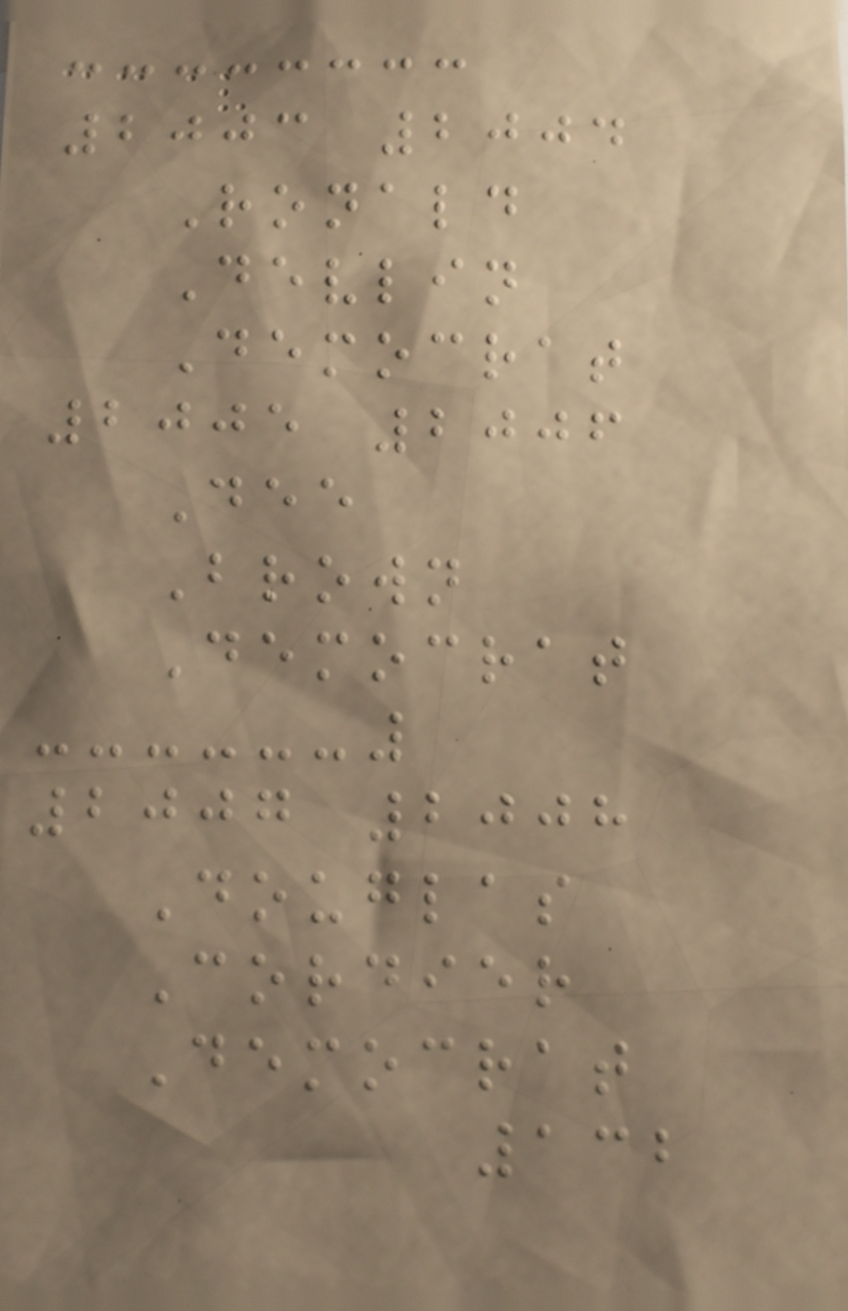2003 2004
Ronald
Devlin
Democrat
2005 2006
Dee
Brown
Democrat
2007 2008
Douglas
Cordier
Democrat
132
